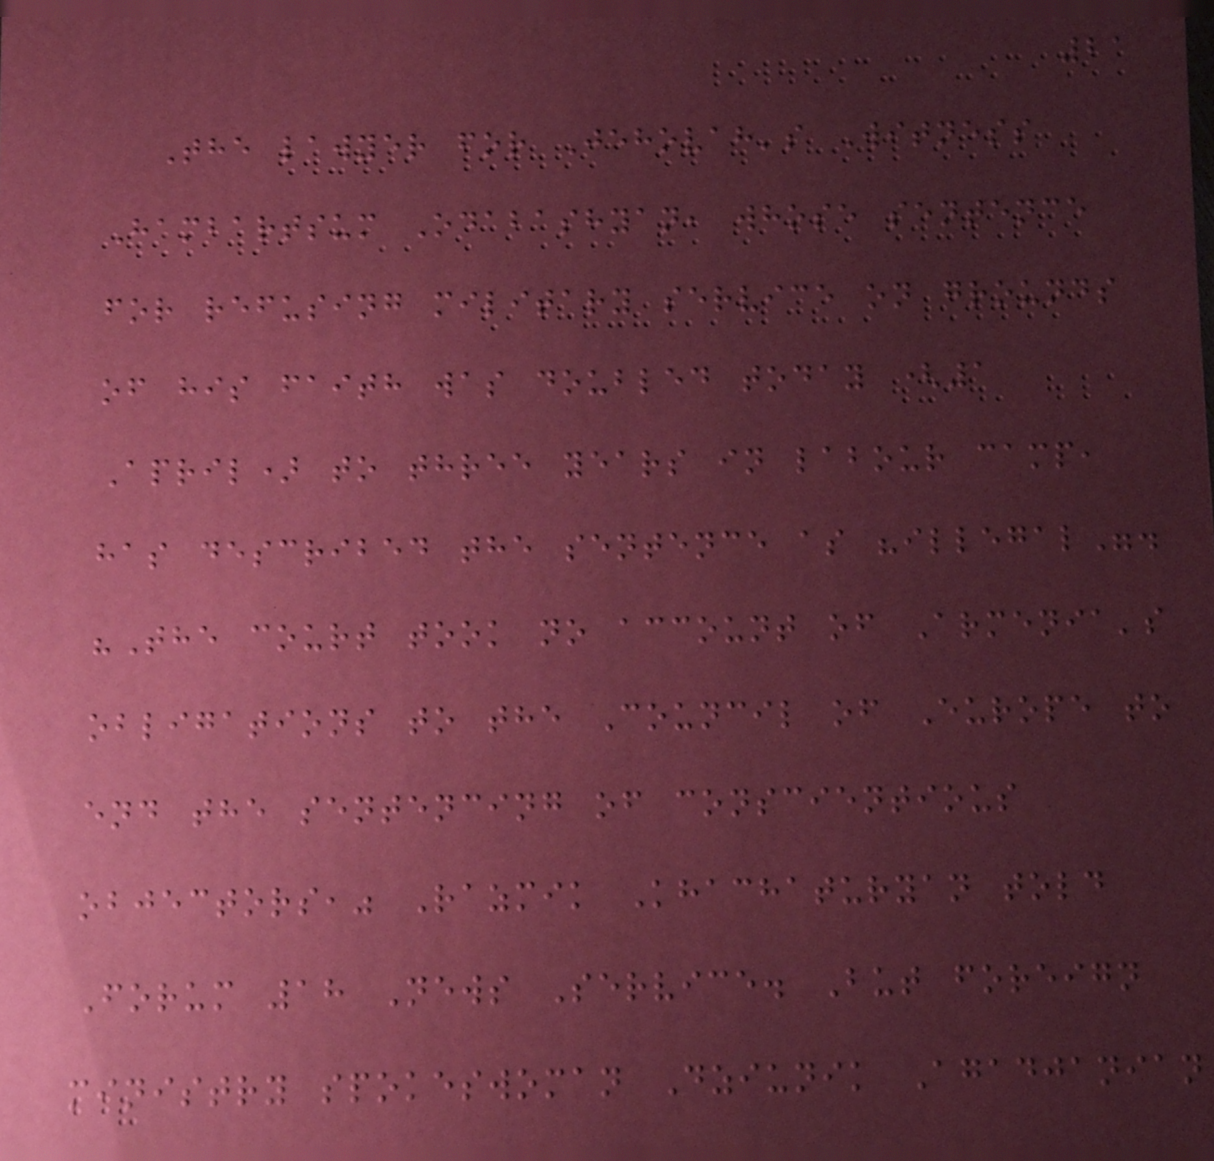21
The lawyer for Jehovah's Witness
Hambartsum Odabashyan, whose sentence
for refusing military service on grounds
of his faith was doubled today (1
April) to three years in labour camp,
has described the sentence as "illegal".
"The court took no account of Armenia's
obligations to the Council of Europe to
end the sentencing of conscientious
objectors," Razmik Khachaturyan told
Forum 18 News Service. But foreign
ministry spokeswoman Dziunik Agadjanian
